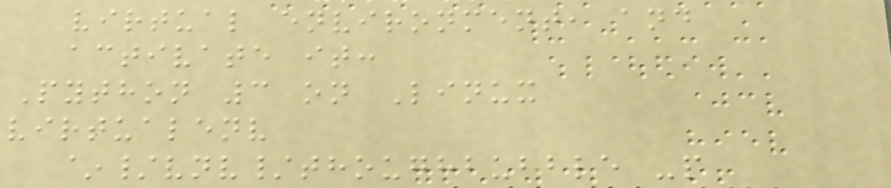virtual environment, and
activate it:
Python 3 on Linux
virtualenv
~/vnv/thoughbubble -p
